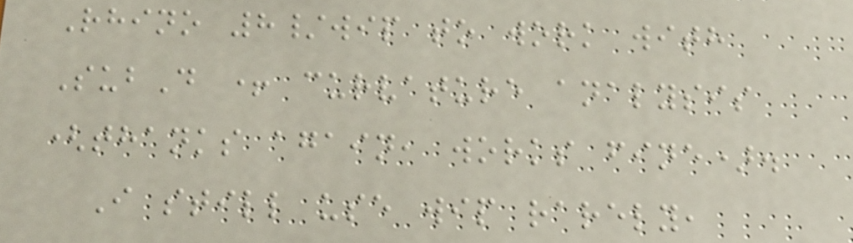Rhino 8/wip to work with
SubD + curvature analysis
(thanks again, works fine).
I still use wip rarely,
